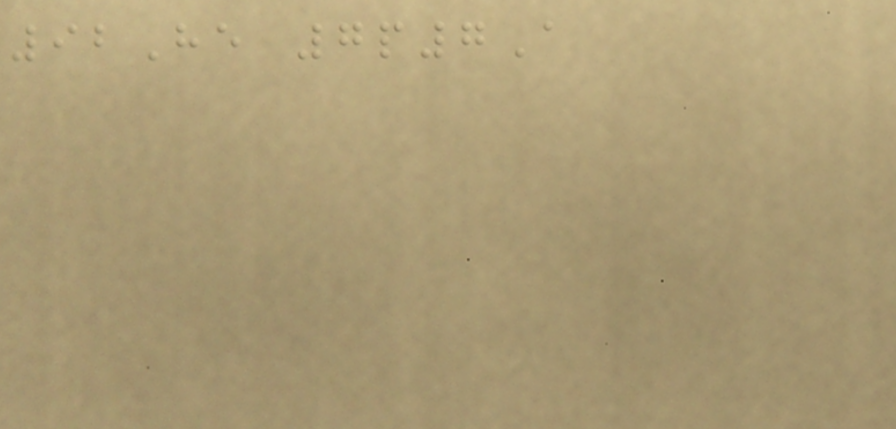92He 7p7A
